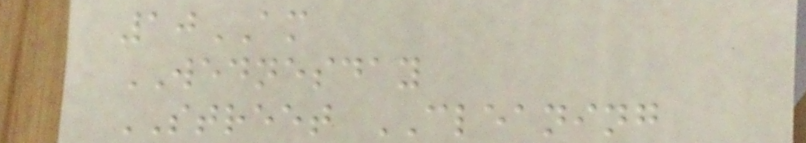10AM
WEDNESDAY
STREET CLEANING
